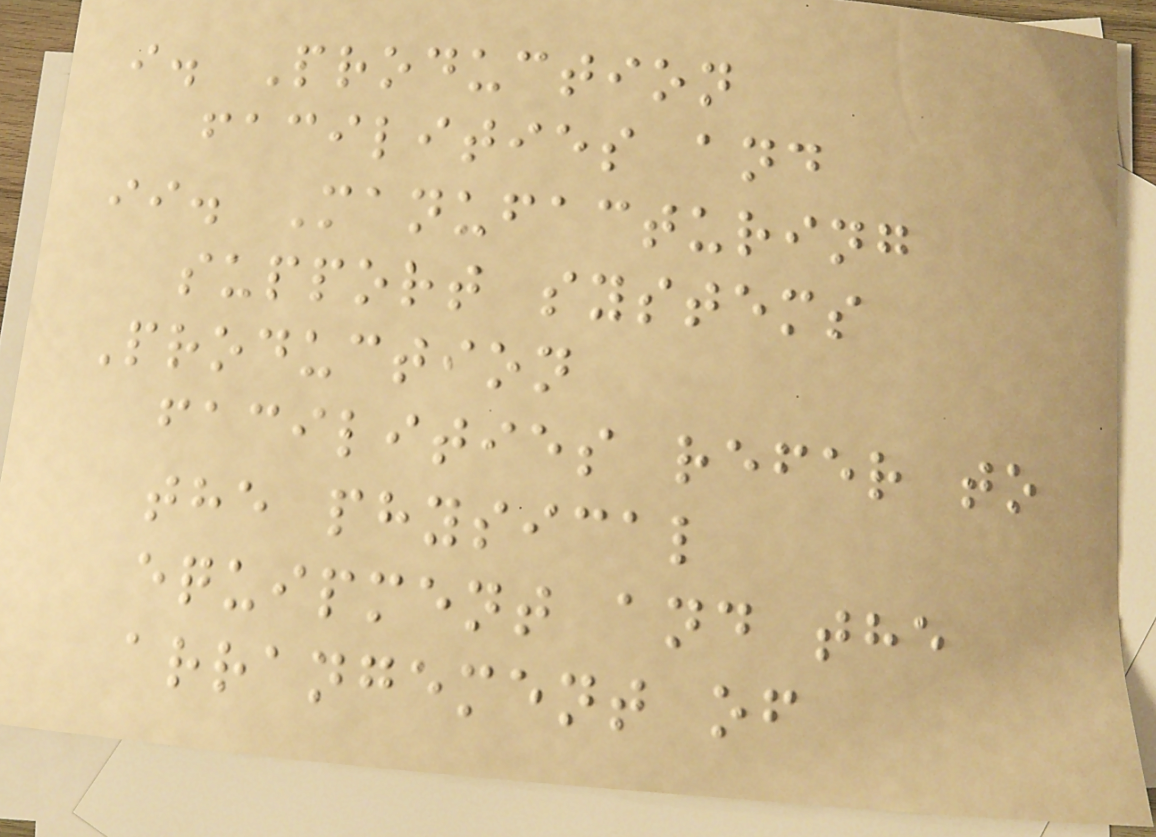i. Production
facilities and
ii. Manufacturing
support systems
Production
facilities refer to
the physical
equipment and the
arrangement of
